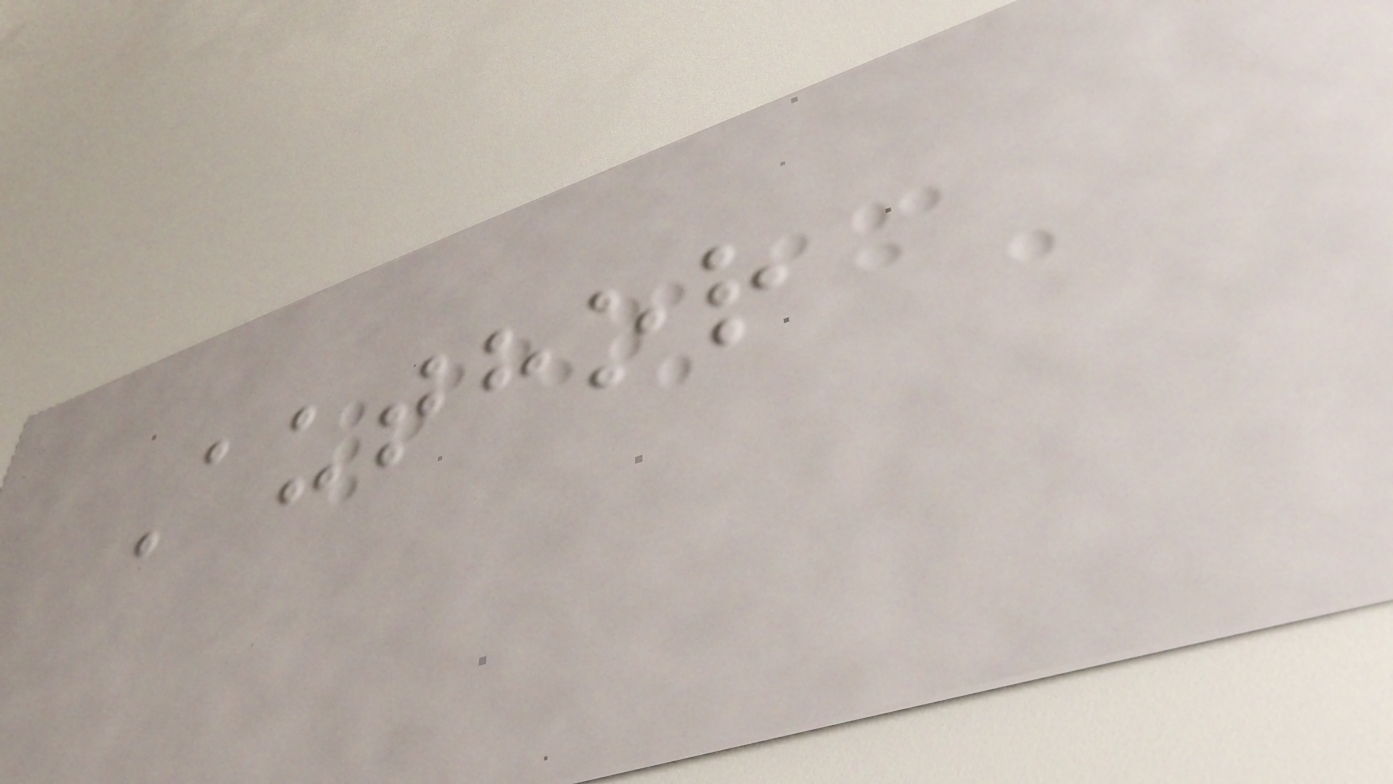Author
